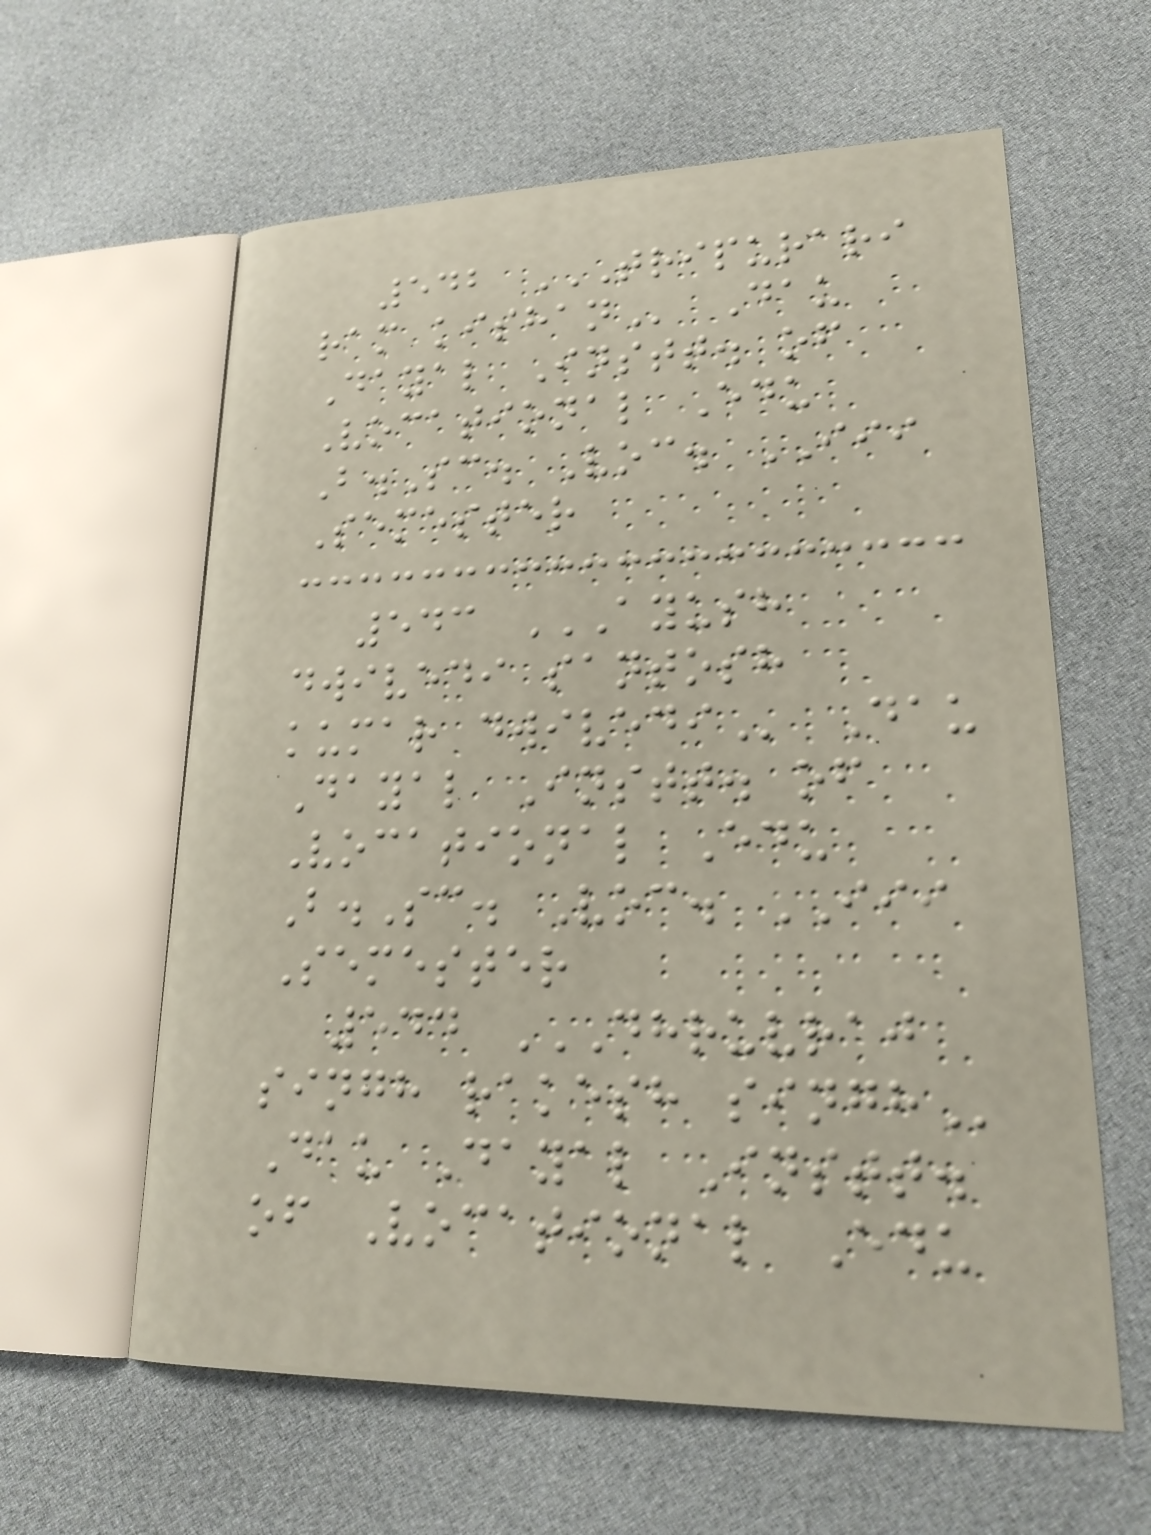542 TRIPURARI
RAM KISHAN Dau
Dayal Instt. of
Vocational Edu
B.Sc. Voc. III
Semester
543 AYUSH
DWIVEDI SANTOSH
KUMAR DWIVEDI Dau
Dayal Instt. of
Vocational Edu
B.Sc. Voc. III
Semester
544 DHRUVRAJ
SINGH RAKESH SINGH
Dau Dayal Instt.
of Vocational Edu
